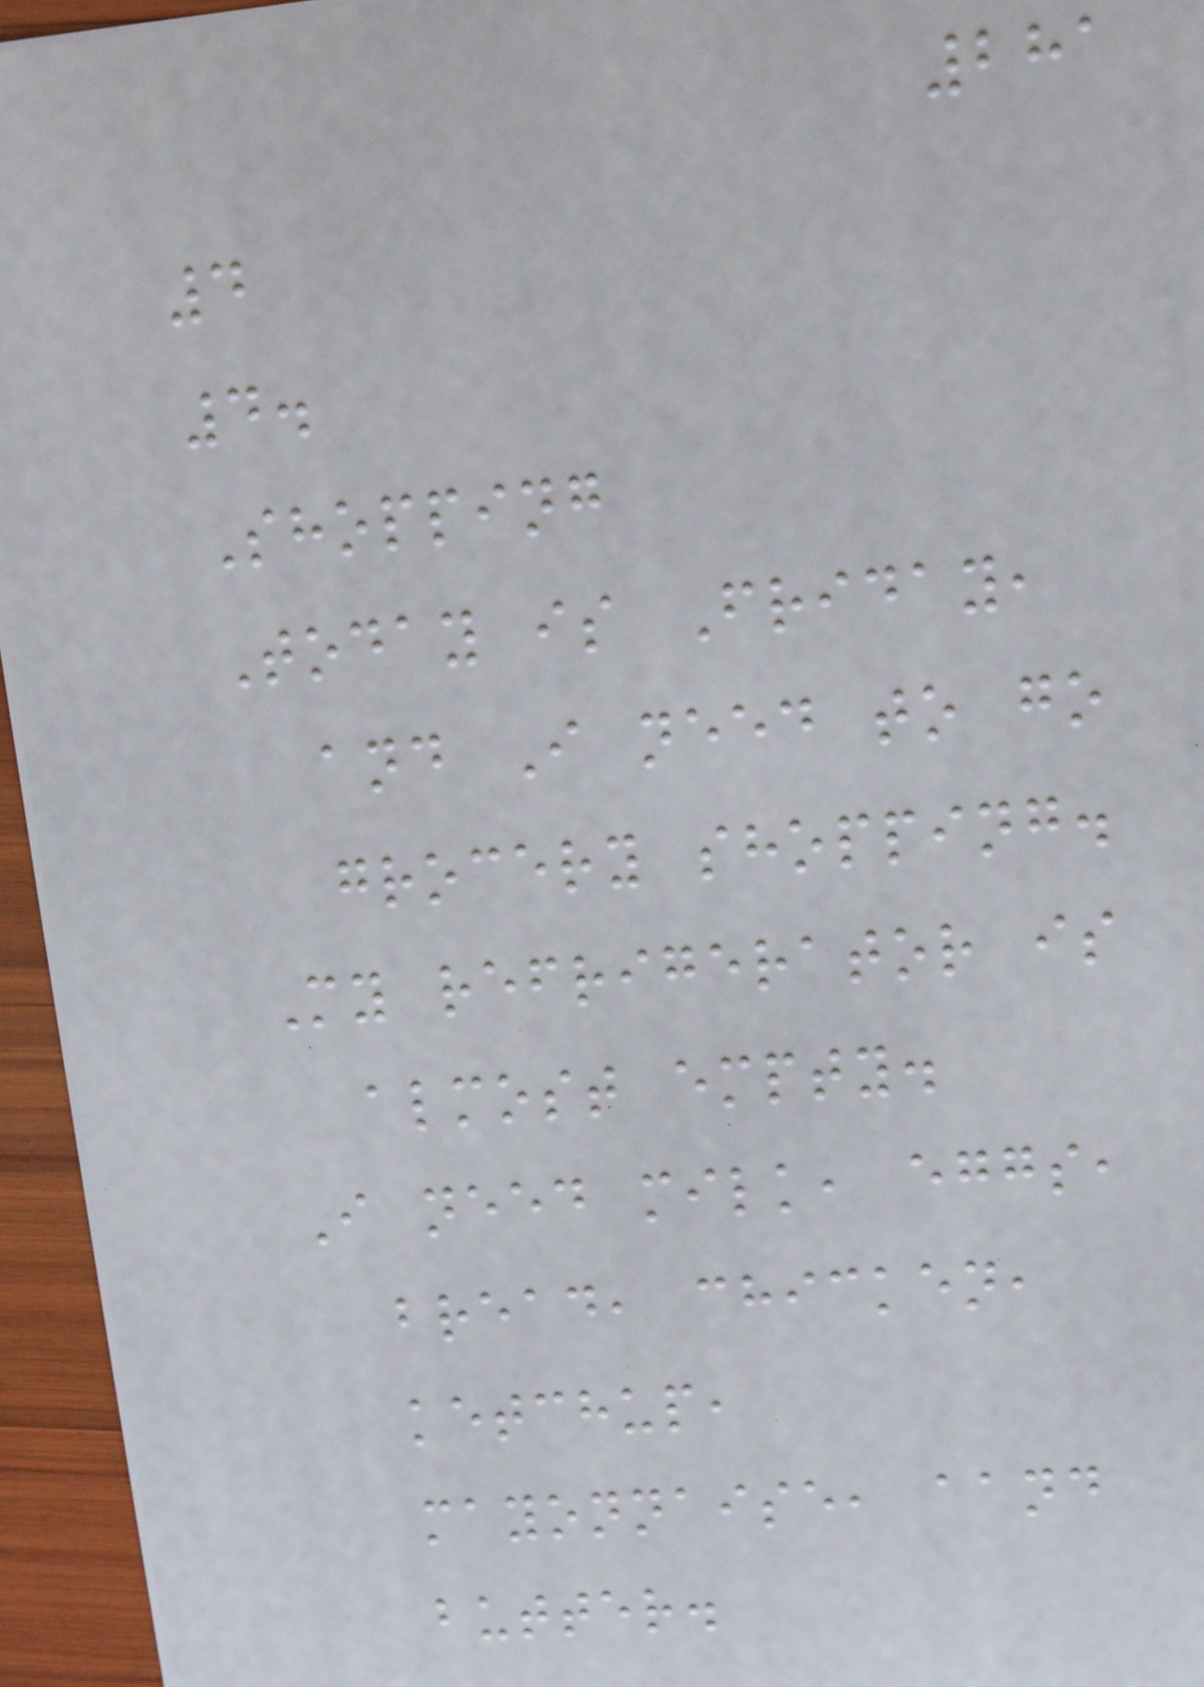281
4
4.
Shopping
Today is Friday,
and I need to go
grocery shopping.
My refrigerator is
almost empty.
I need milk, eggs,
bread, chicken,
ketchup,
mayonnaise, aand
butter.
